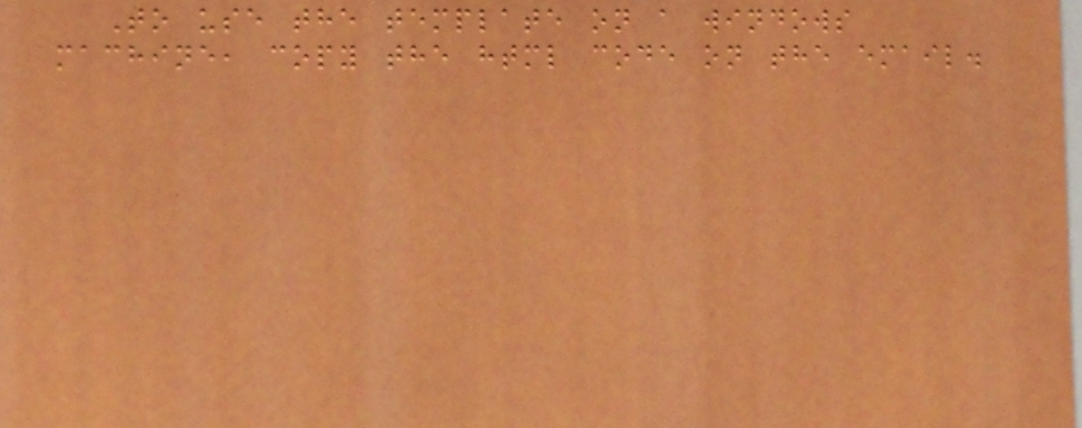To use the template on a windows
machine, copy the html code on the email.
